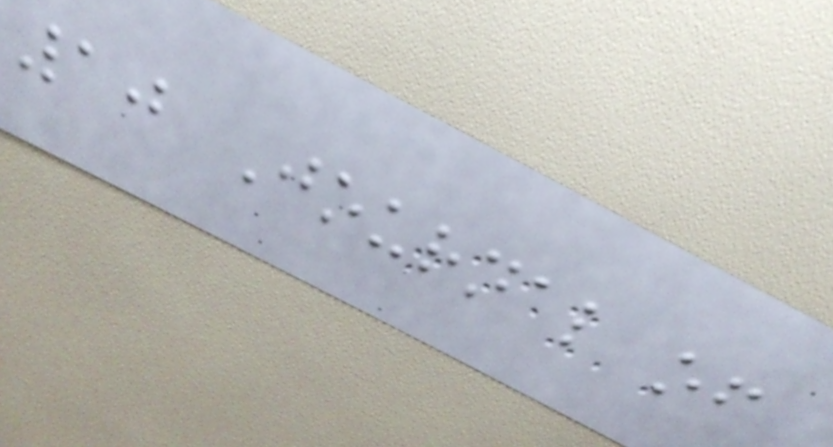10 Journal of
